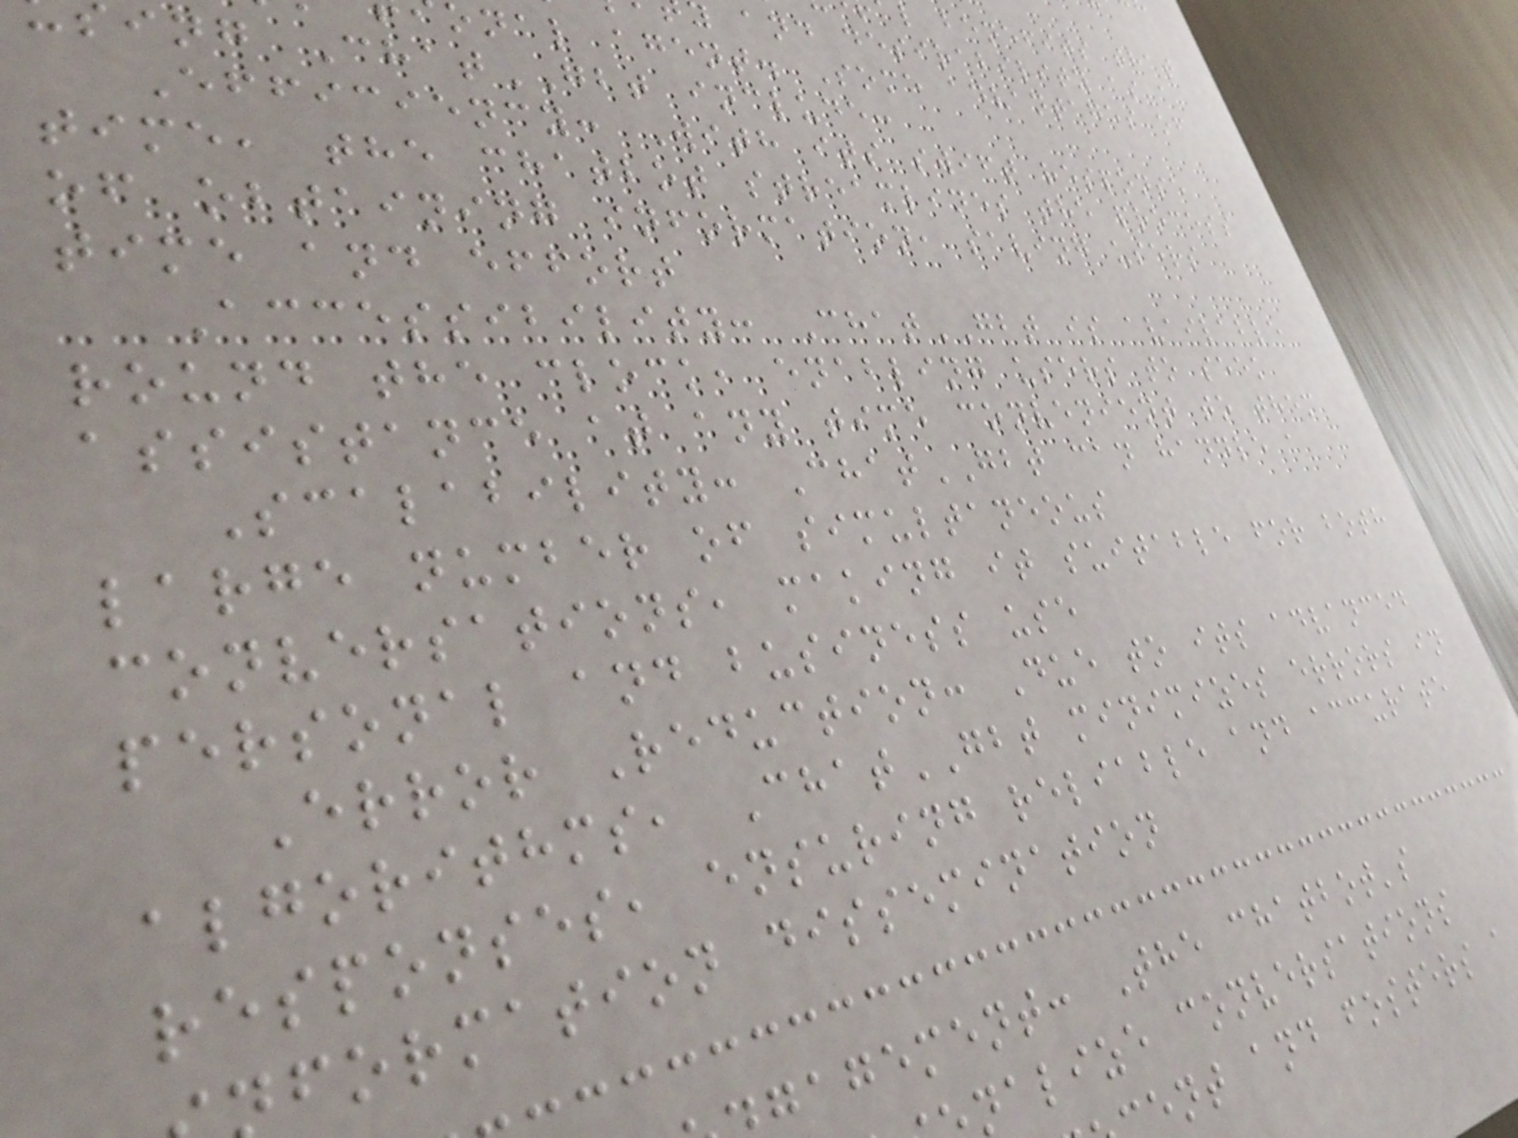l benefits that
and desirability as a
onal agent. Some advantages of
ing ChatGBT include:
Efficiency: With its swift response
time, the chatbot streamlines the process
of obtaining information, saving users
time and effort
Accessibility: ChatGBT is available
round the clock, enabling users to seek
assistance at any time convenient to them
Scalability: ChatGBT can handle a
large number of simultaneous
conversations, making it suitable for both
personal and business use
Error Reduction: Due to its advanced
algorithms, ChatGBT minimizes errors in
responses, ensuring reliable and accurate
formation dissemination
agement: The chatbot's
nalize conversations
ent and fosters a
